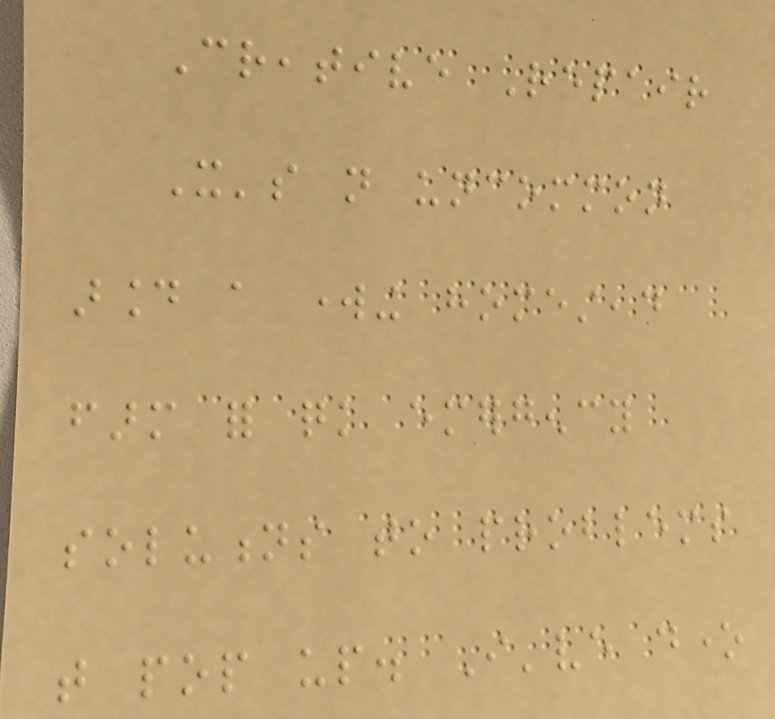Creative Repair
It's not uncommon
around a working homestead
farm for quick emergency
solutions to problems
that pop up. I've done
